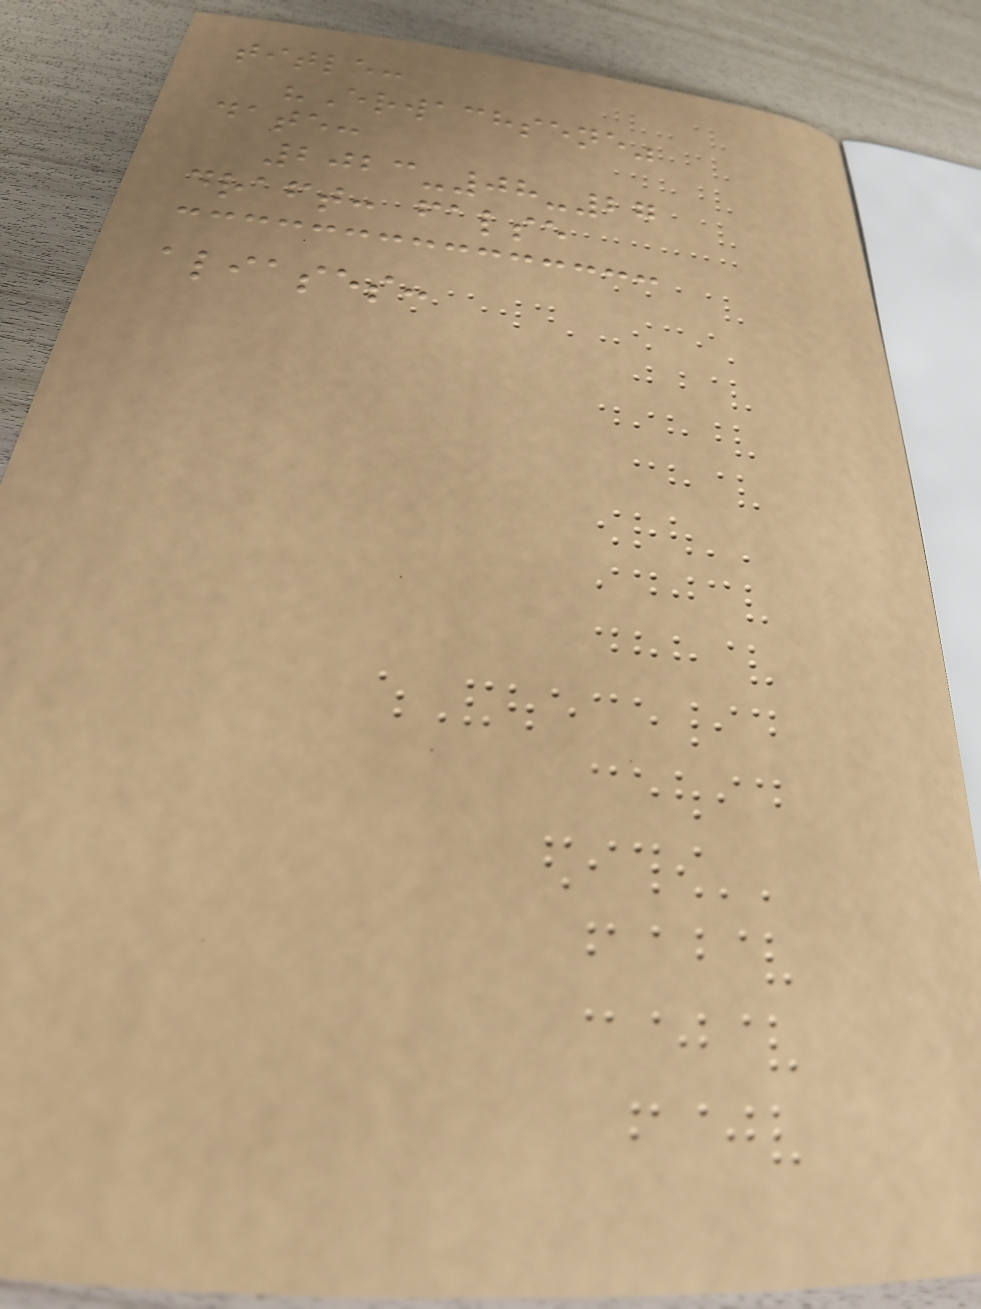title:
"Erwachsene"
date:
2023-08-27
draft: false
aliases:
